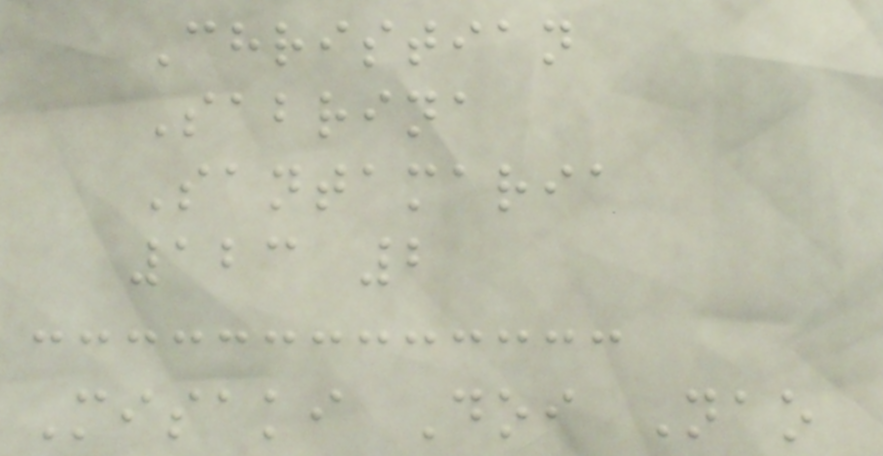Christian
Sabrina
Santamaria
123 2
Misaki Doi Nao
